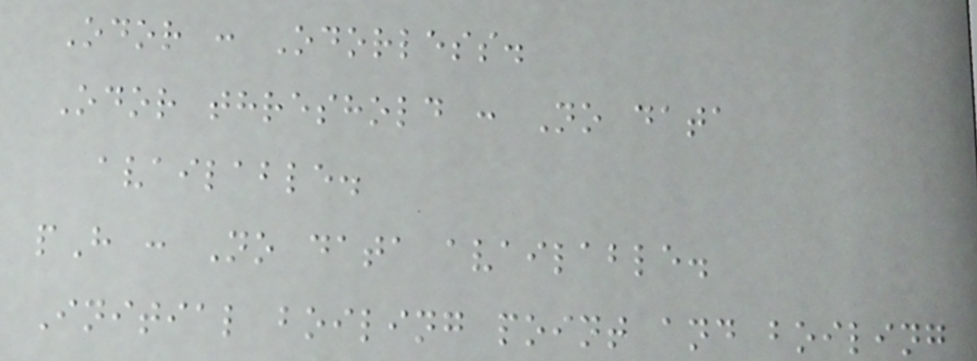Odor : Odorless.
Odor threshold : No data
available.
pH : No data available.
Initial boiling point and boiling
